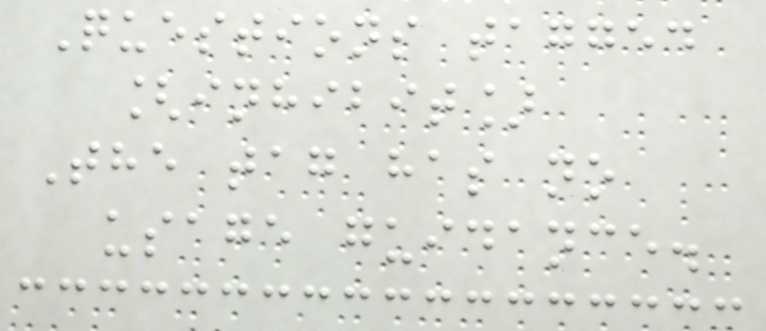Questions tagged
[inhibit]
The tag has no
usage guidance.
